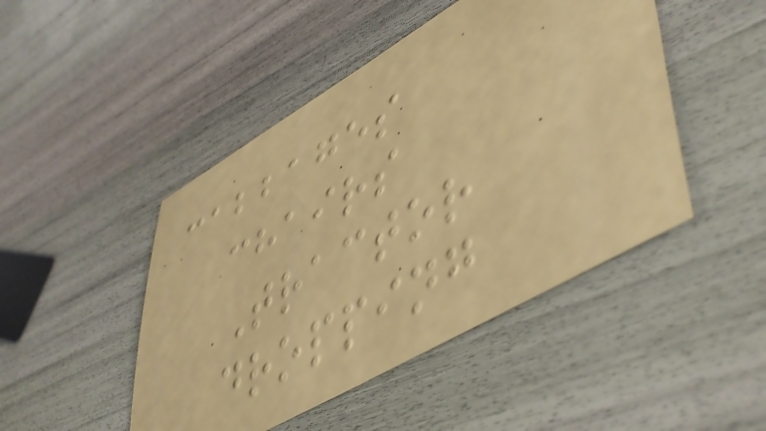cabbages
chairs
Tractor
dropping
